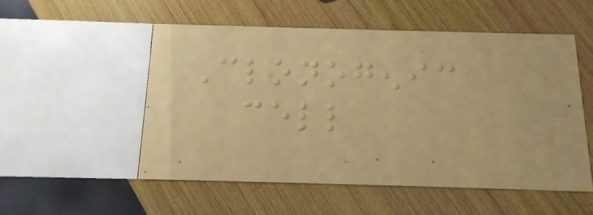Clonogenic
cell
